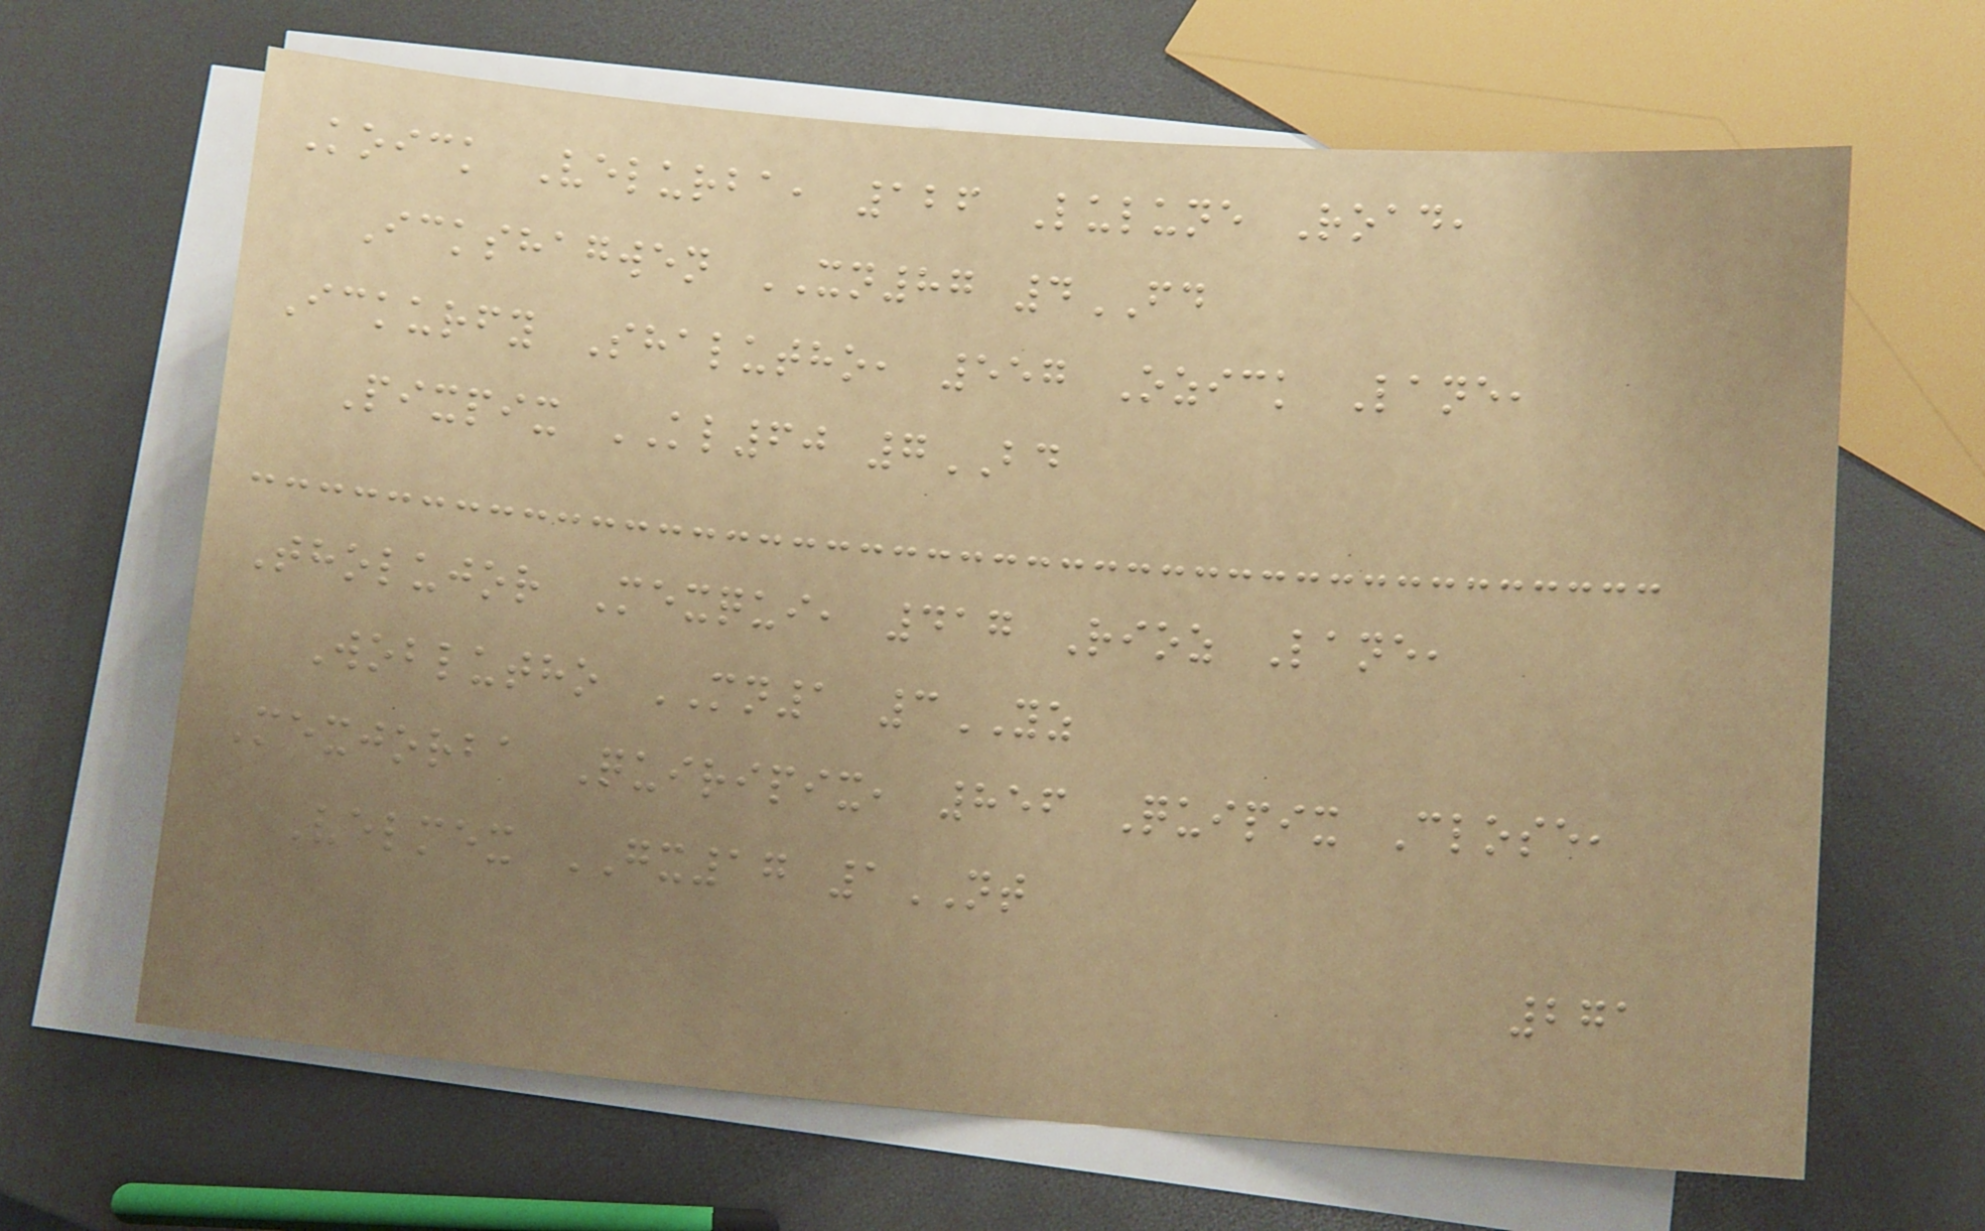Koick Velurba, 126 Lulune Road,
Ickshagwen XN87 4FD
Ickurfy Shalutho, 557 Ozick Lane,
Pixpix KL60 7BD
Tholujor Mexqui, 417 Rioz Lane,
Woblutho MN1 3YZ
Mexjorba Quiripix, 856 Quipix Close,
Velmex GX17 1NT
271
